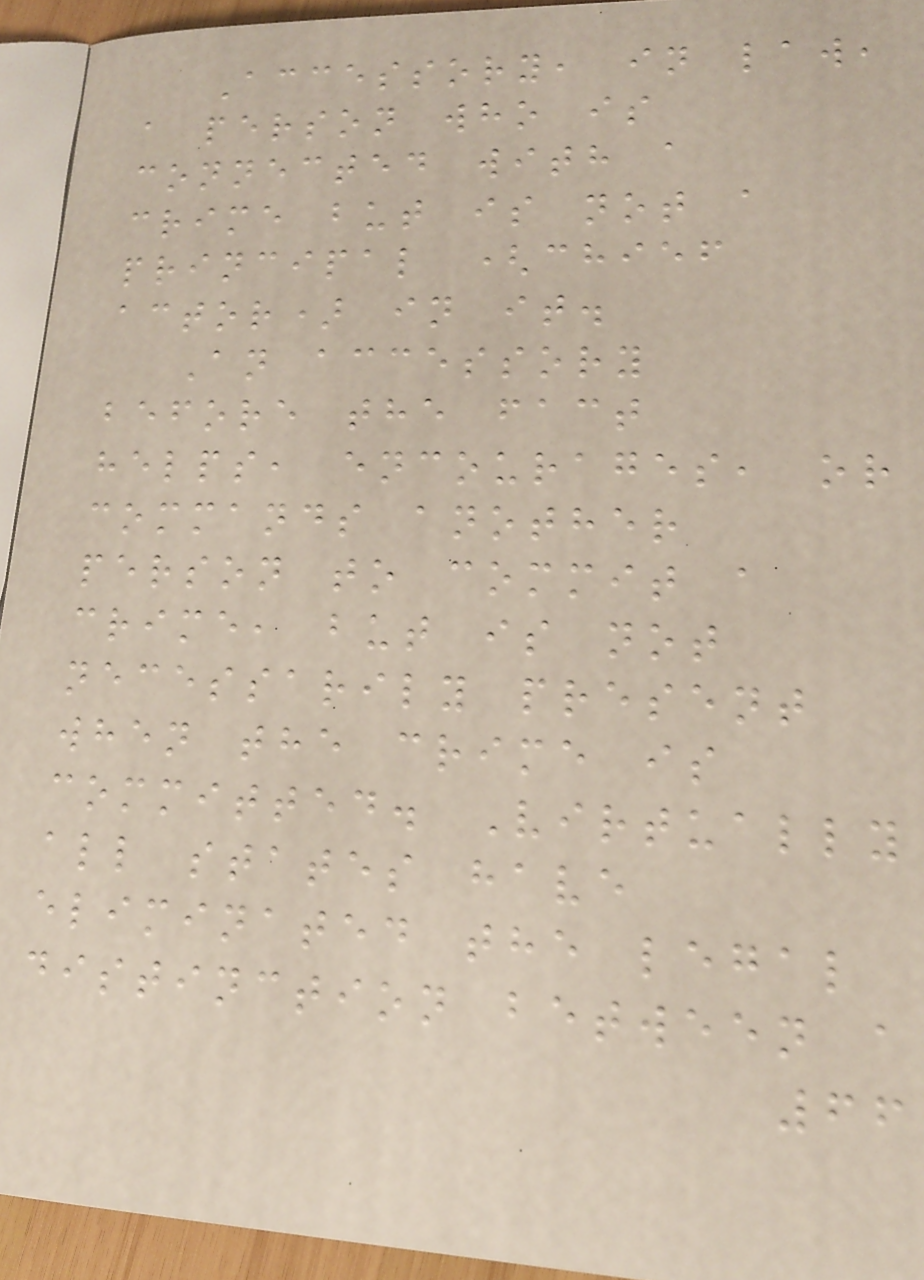Accessory, in law,
a person who is
connected with a
crime but is not a
principal (chief
actor) in it.
An accessory
before the fact
helps, encourages, or
commands another
person to commit a
crime, but is not
necessarily present
when the crime is
committed. Virtually
all states have
eliminated the legal
distinction between a
66
